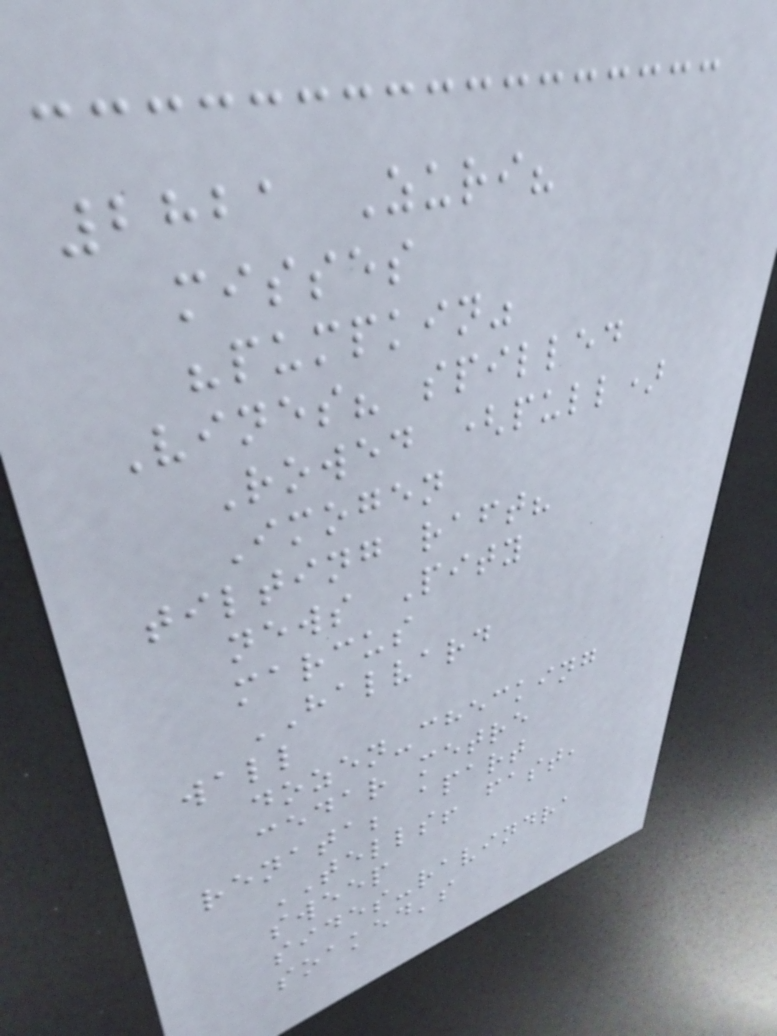2821 Zuri?
misses
"pumpkin"
Vines? spilled
Rowed (pull)
Imogen
tilting raft?
news Pity
marcus
HALVARD
wall
dozen-checking
cedar metre
renata; apart
TELLS! fast,
sweep
sides-ravindra
soaked's
